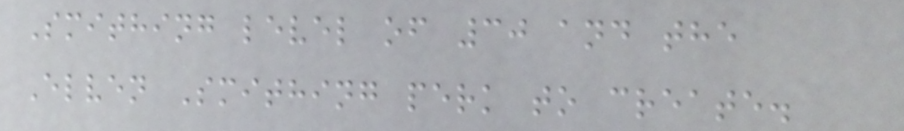Smithing level of 30 and the
Elven Smithing perk to create.
